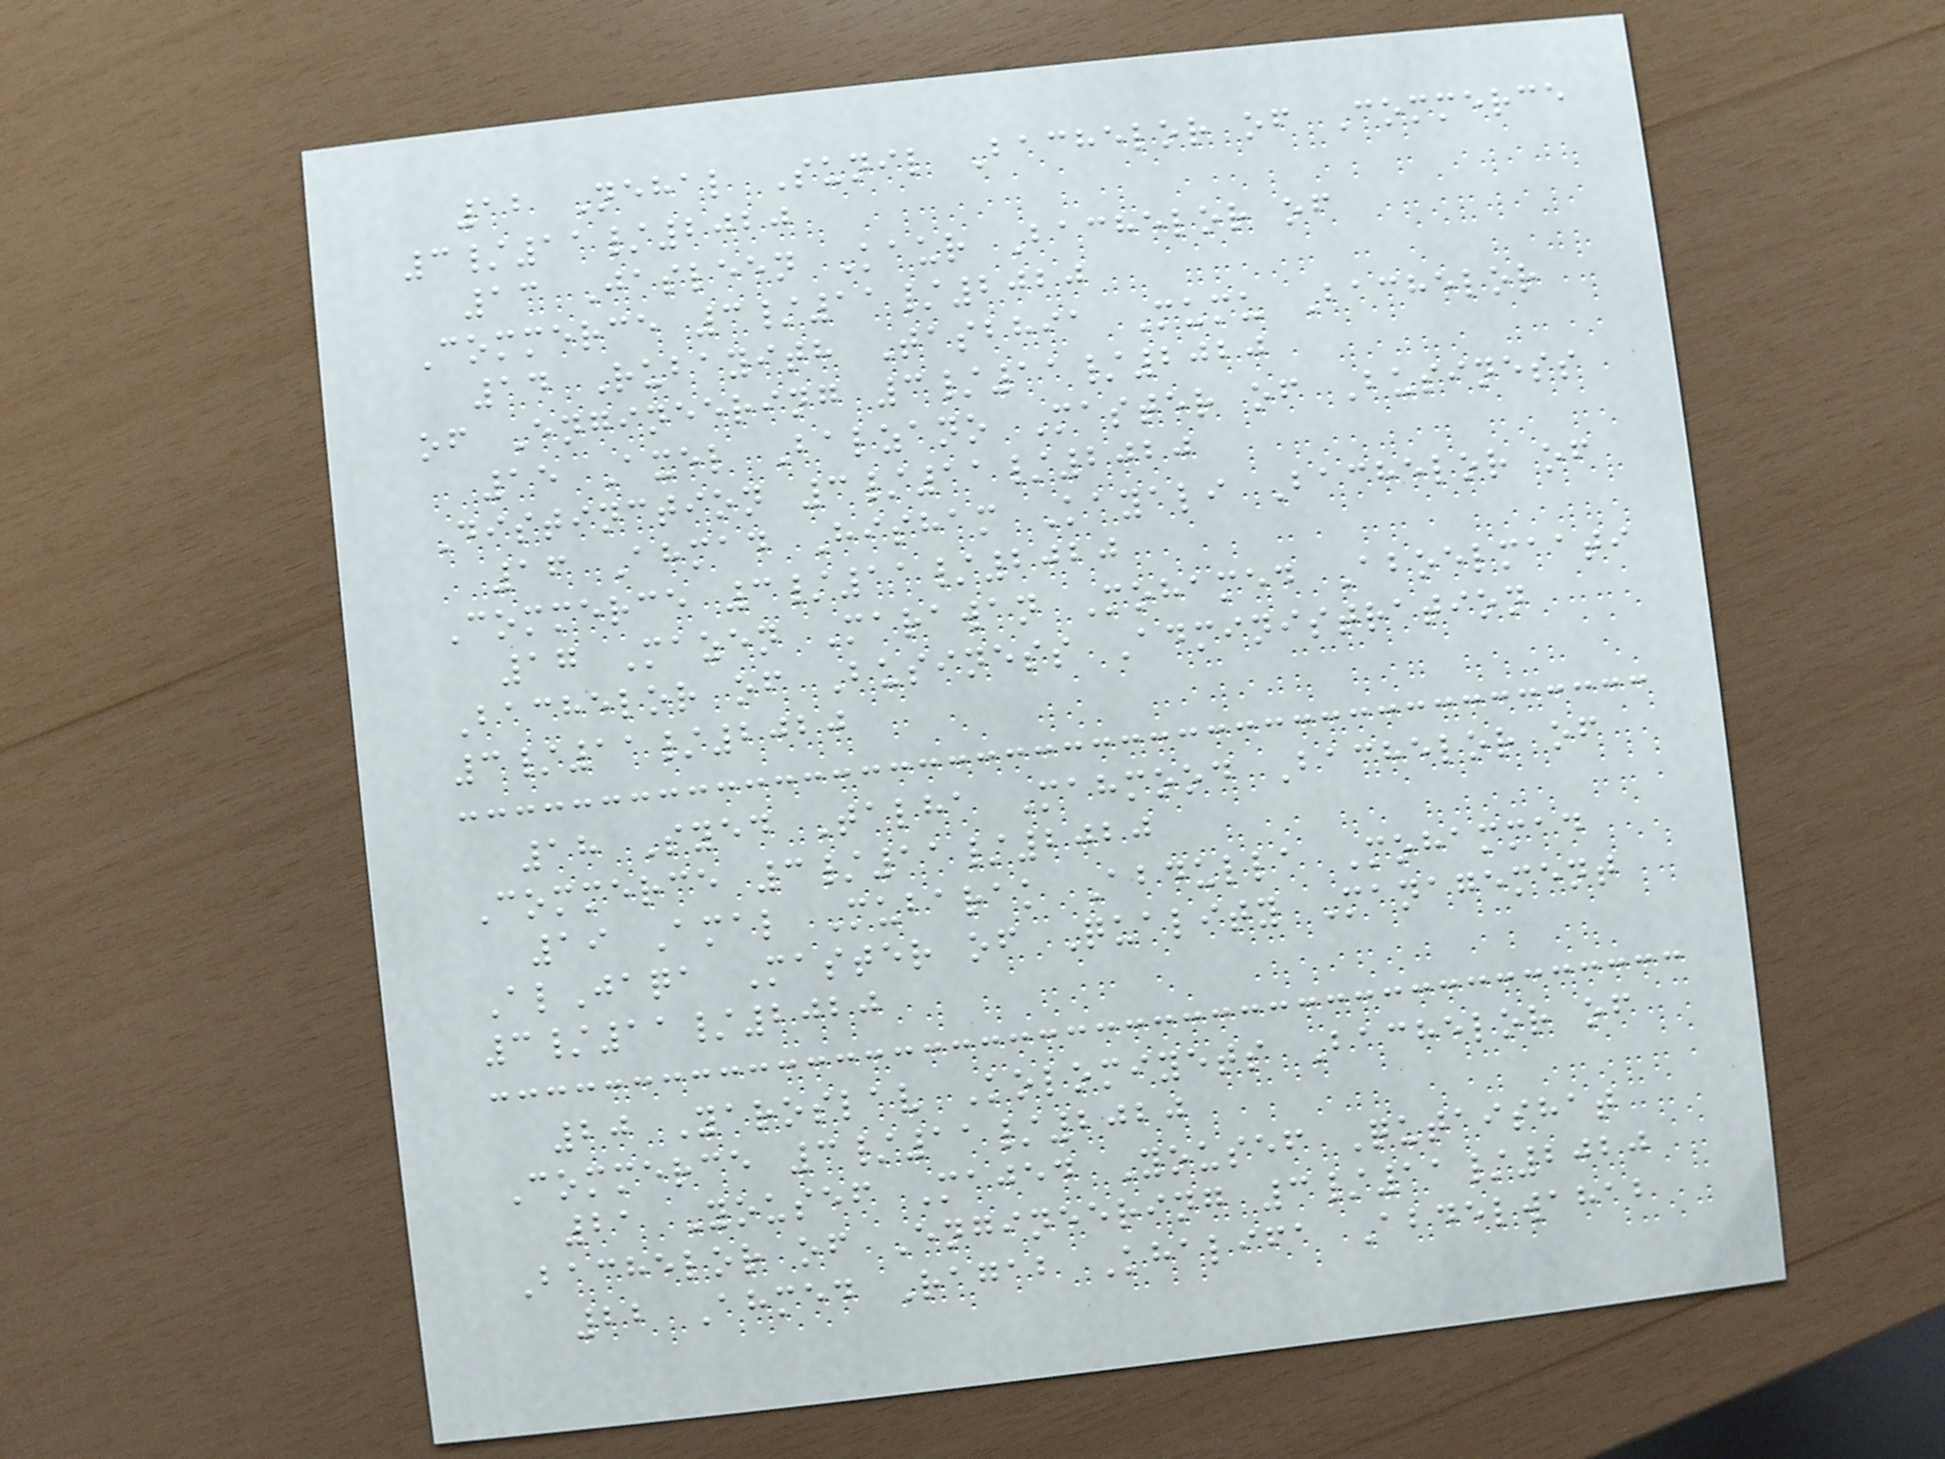12 Nehal Sunil Bachelor of Commerce
3/11/2020
13 Jasleen Kaur Bachelor of
Commerce 3/11/2020
14 Rubayith Tasbhia Mumu Bachelor
of Engineering 3/11/2020
15 Axel Balzano Master of Business
Distinction 3/11/2020
16 Ahmad Hisham Kayali Bachelor of
Commerce 3/11/2020
17 Mazen Marawan Mohamed Aboelmaati
Bachelor of Business Administration
3/11/2020
18 Syed Talha Mahmood Bachelor of
Commerce 3/11/2020
19 Amal Mubarak Abdulla Mohammad
AlJaqa Master of Quality Management
3/11/2020
20 Yaroslav Kolomiyets Bachelor of
Commerce 3/11/2020
21 Yousef Majed Yousef Qutaishat
Bachelor of Engineering 3/11/2020
22 Ahmed Ragab Khalifa Abdelwahab
